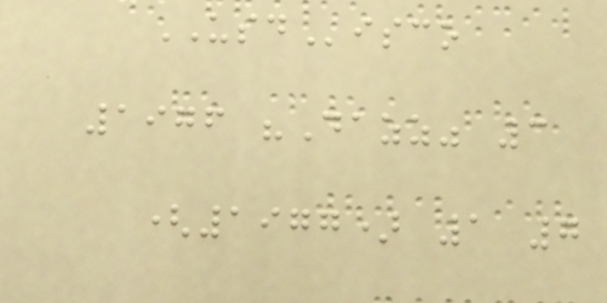USDisco
1976 "Dazz" 3
(1977) 1 7
